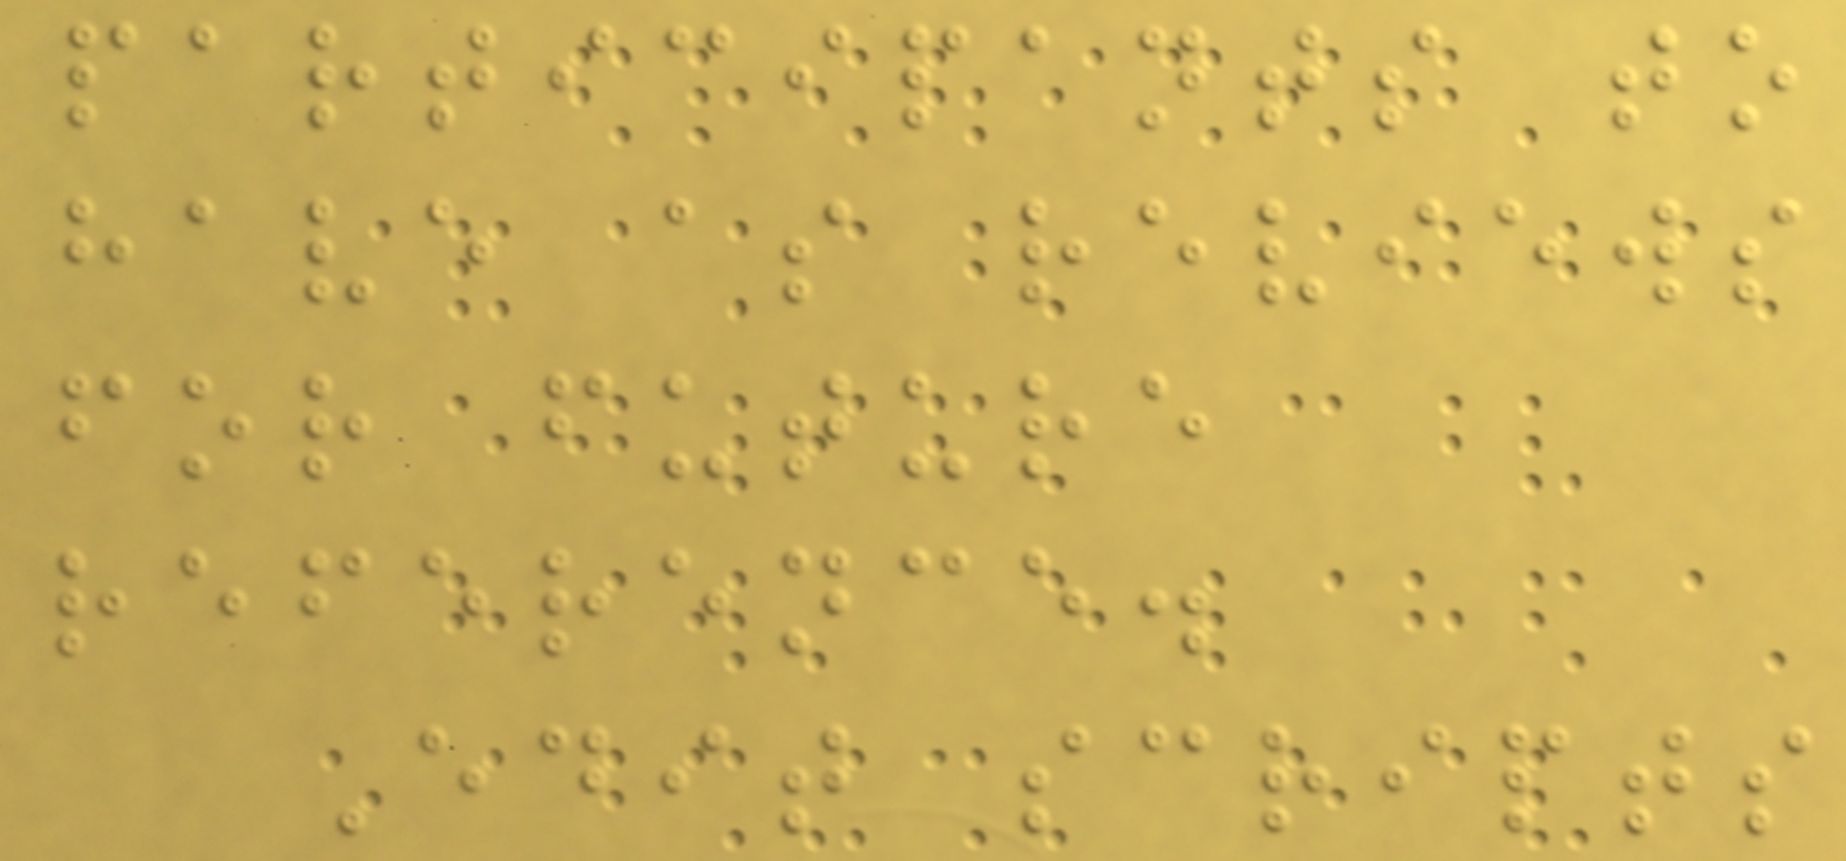participants to
have as reviews
for future
reference.
Edit scripts
